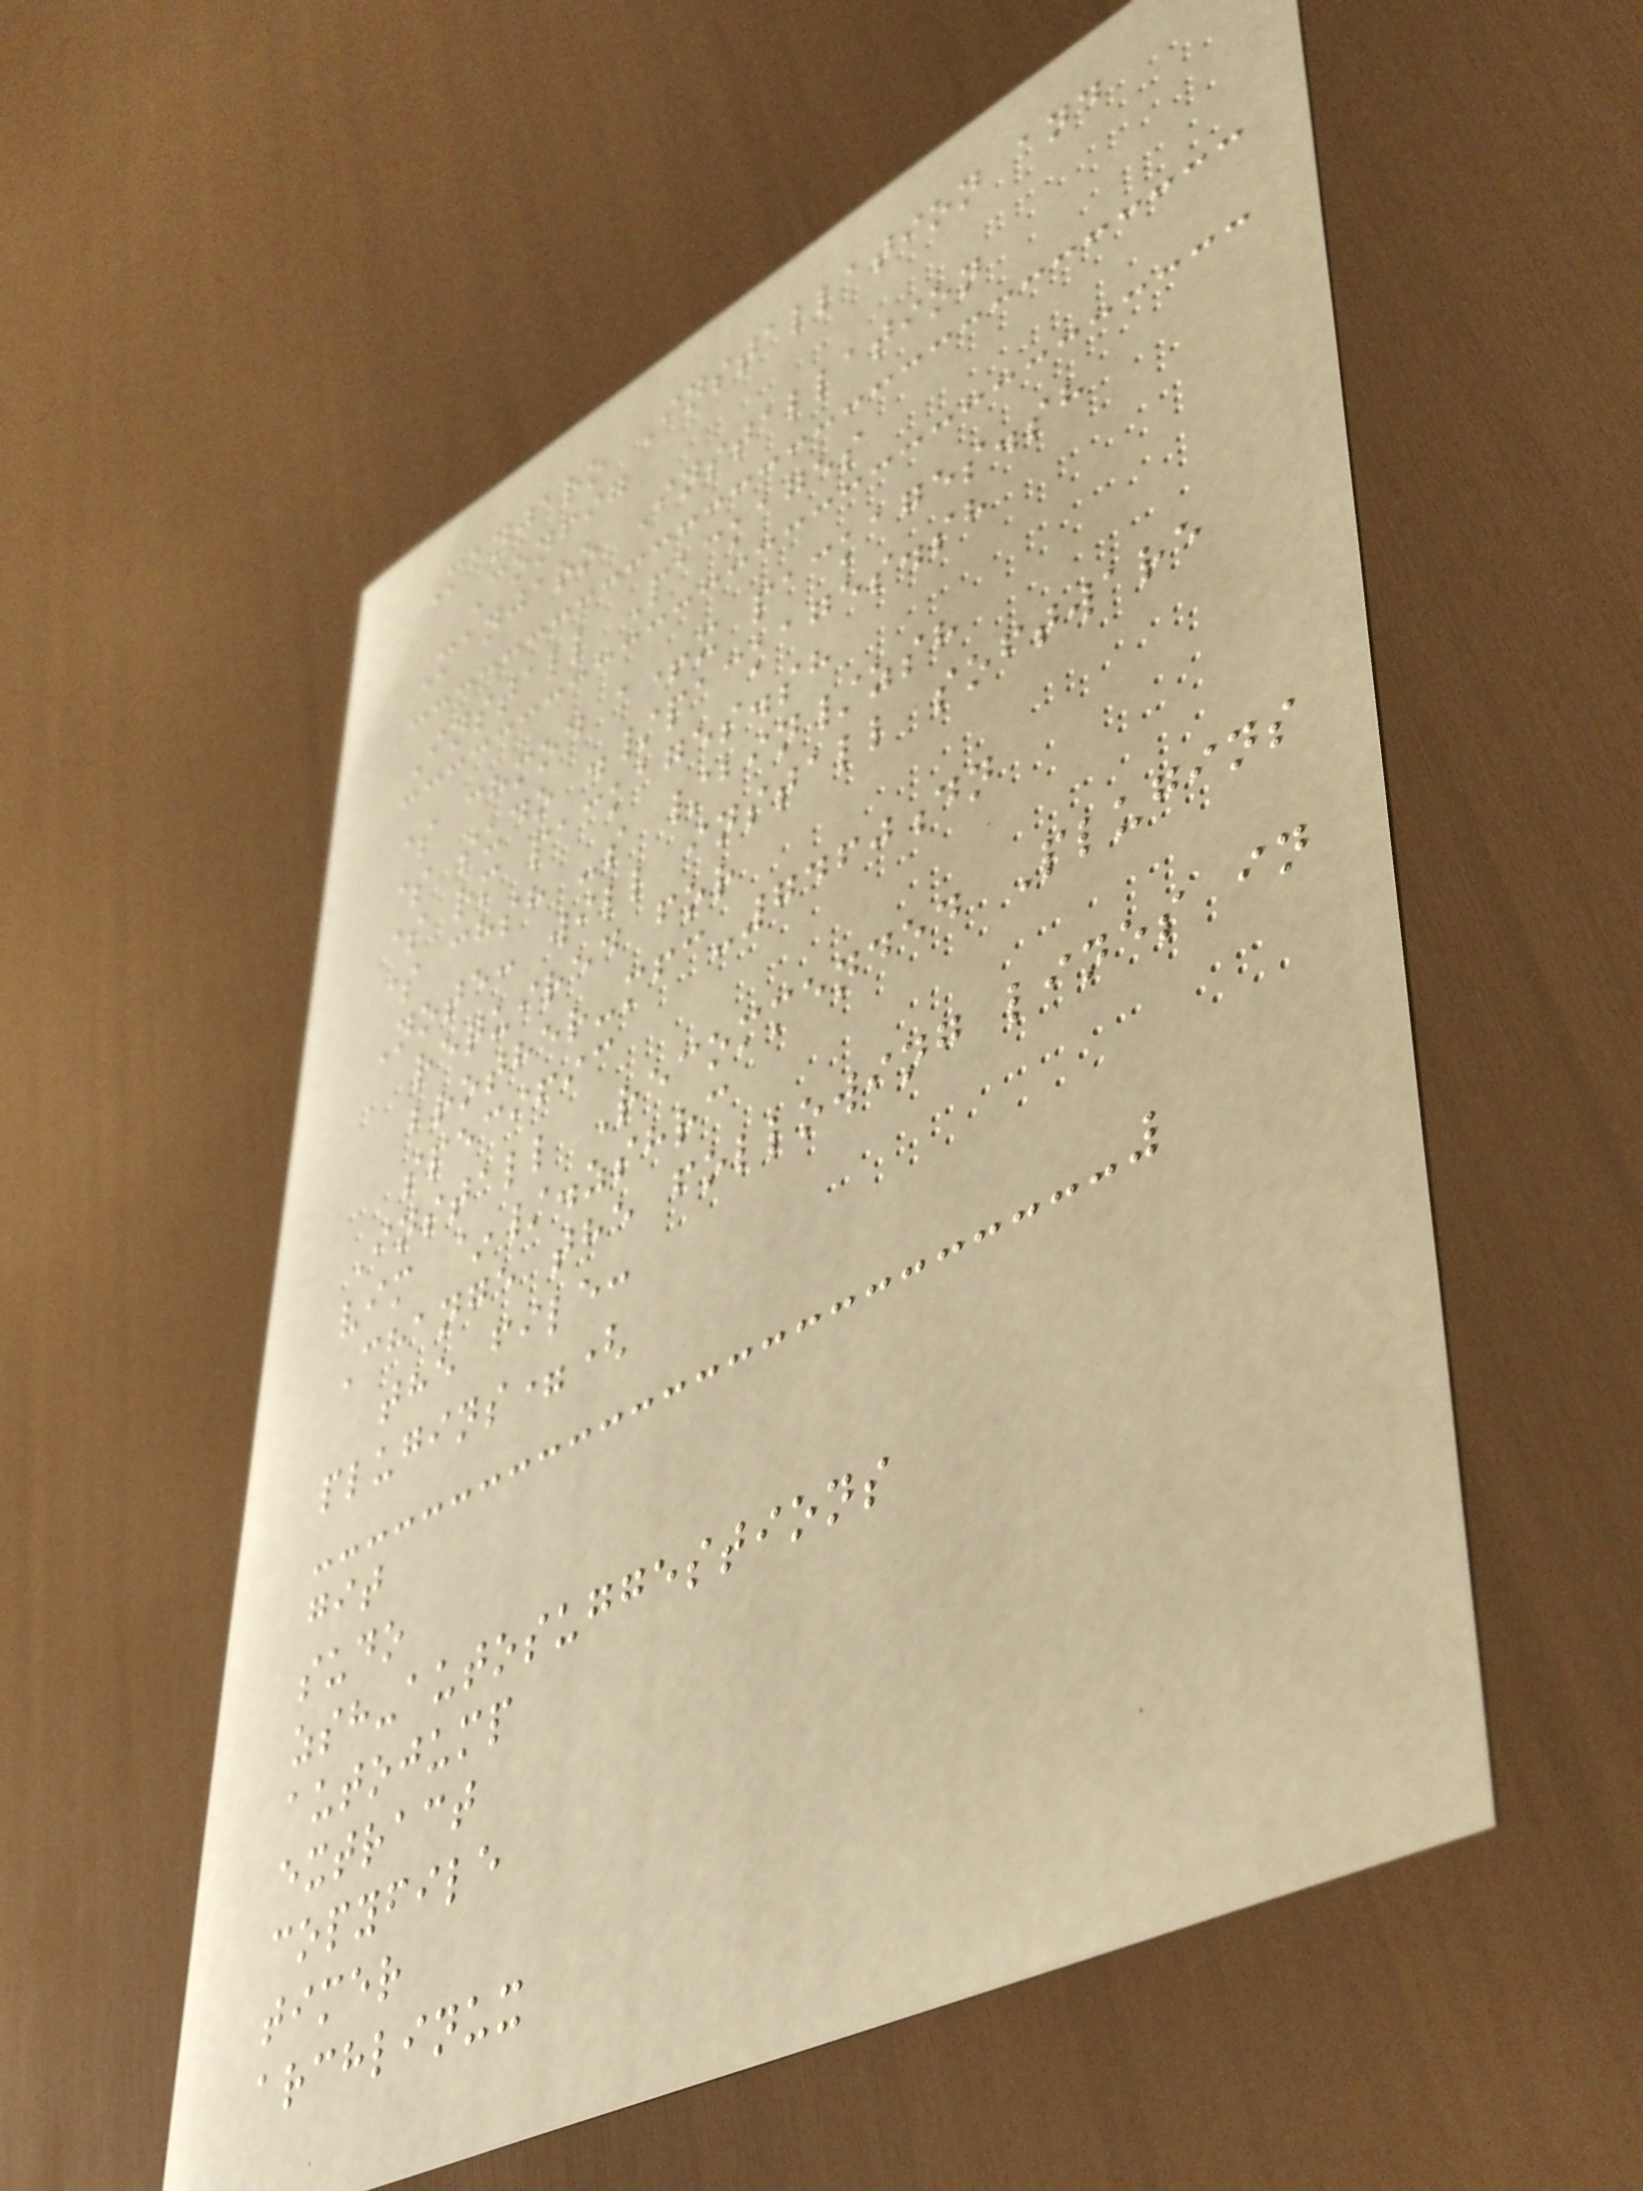Manjaro Installation and
Config
Manjaro Installation
Install Packages
$ chmod a+x packages.sh
$ sudo ./packages.sh
$ rm packages.sh
$ chsh -s /bin/zsh
Note: will install software
required for
brother-mfc-7460dn
specific
Install Recommended Plugins
vim ~/.zshrc
Change the following lines in
the file:
plugins=(
git
sudo
zsh-autosuggestions
autojump
extract
copyfile
timer
archlinux
